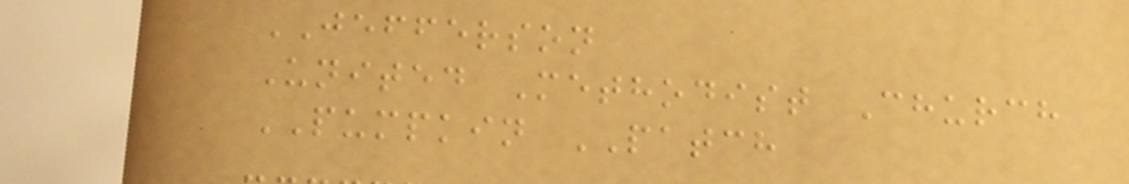JEFFERSON
United Methodist Church
PUMPKIN PATCH
